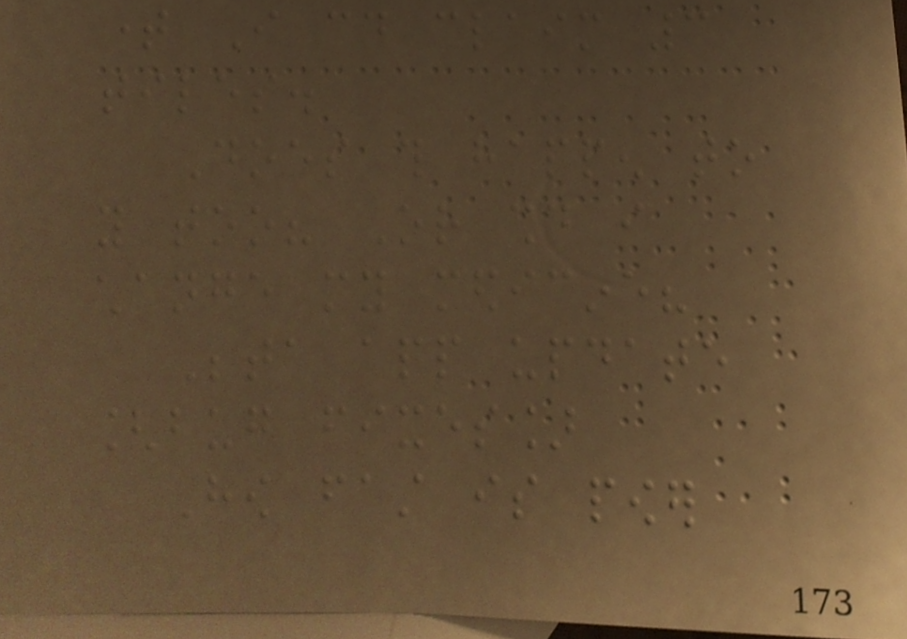time I could claim 3
tiles.
Does this happen to
you too? Or should i
change my medicine?
Beta app update
[bug fixes]
How fast is power
